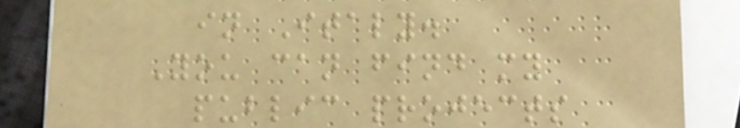in Italy.
You can find my
public projects
